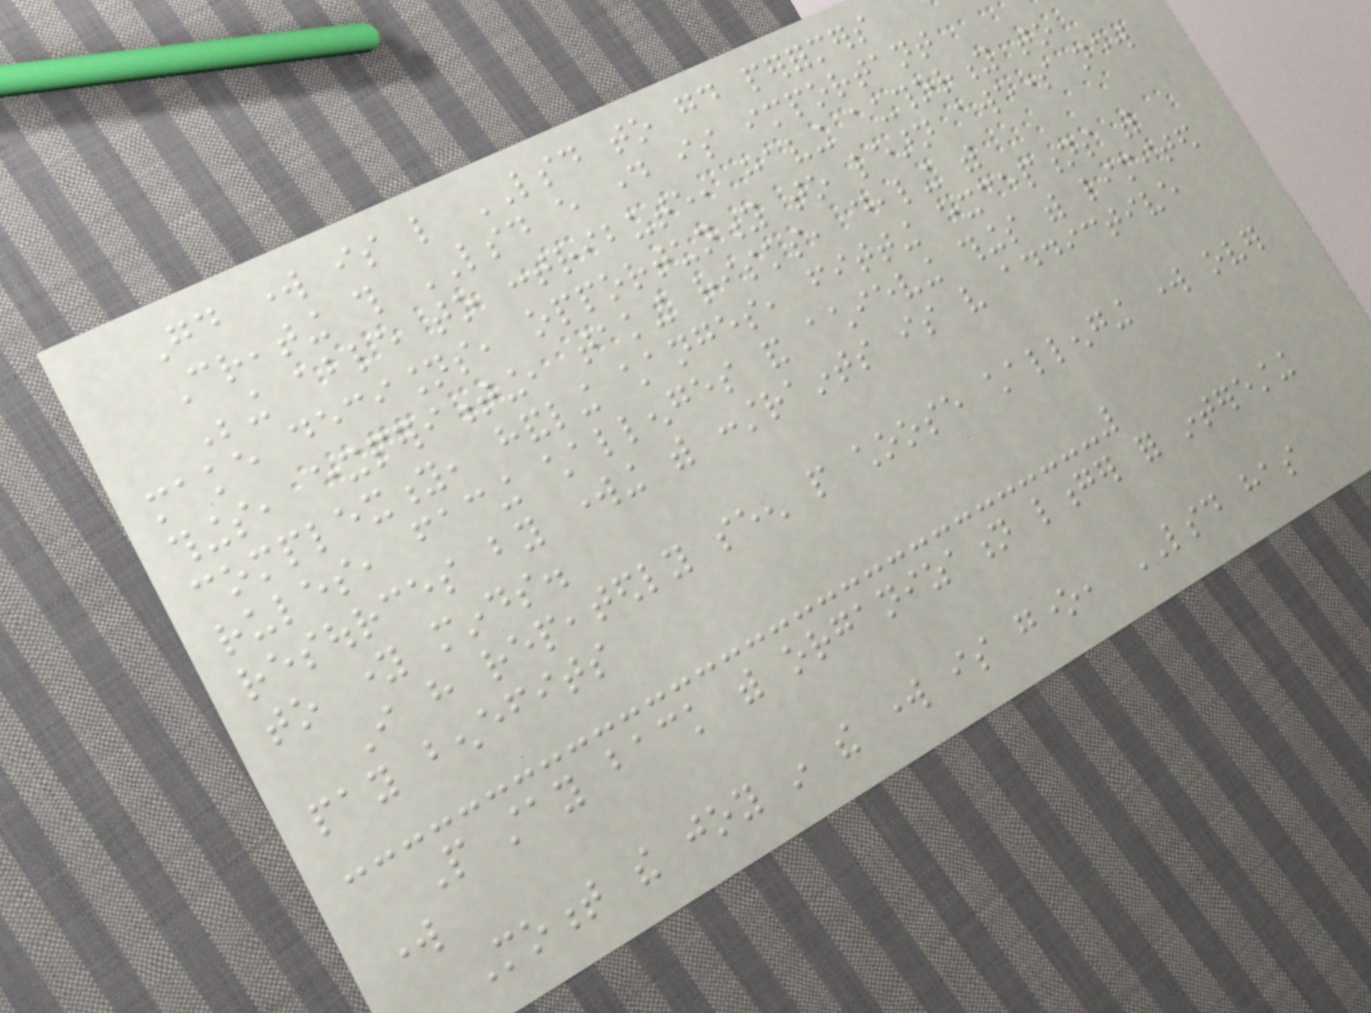Good work is like LSD to good performers
Creating this LSD every day is important
Being able to contribute, having authority to
make decisions, opportunity to learn awesome new
things, experimenting, taking risks, dealing with
complexity, handling changes, fitting exceptions with
rules, facing challenges and achieving things with limited
resources by working with constraints is very addictive
to young minds.
I have repeatedly seen people choose challenging work over
pay benefits
People stay back with organization longer for interesting
work
Moment the joy in the work is gone, LSD has
